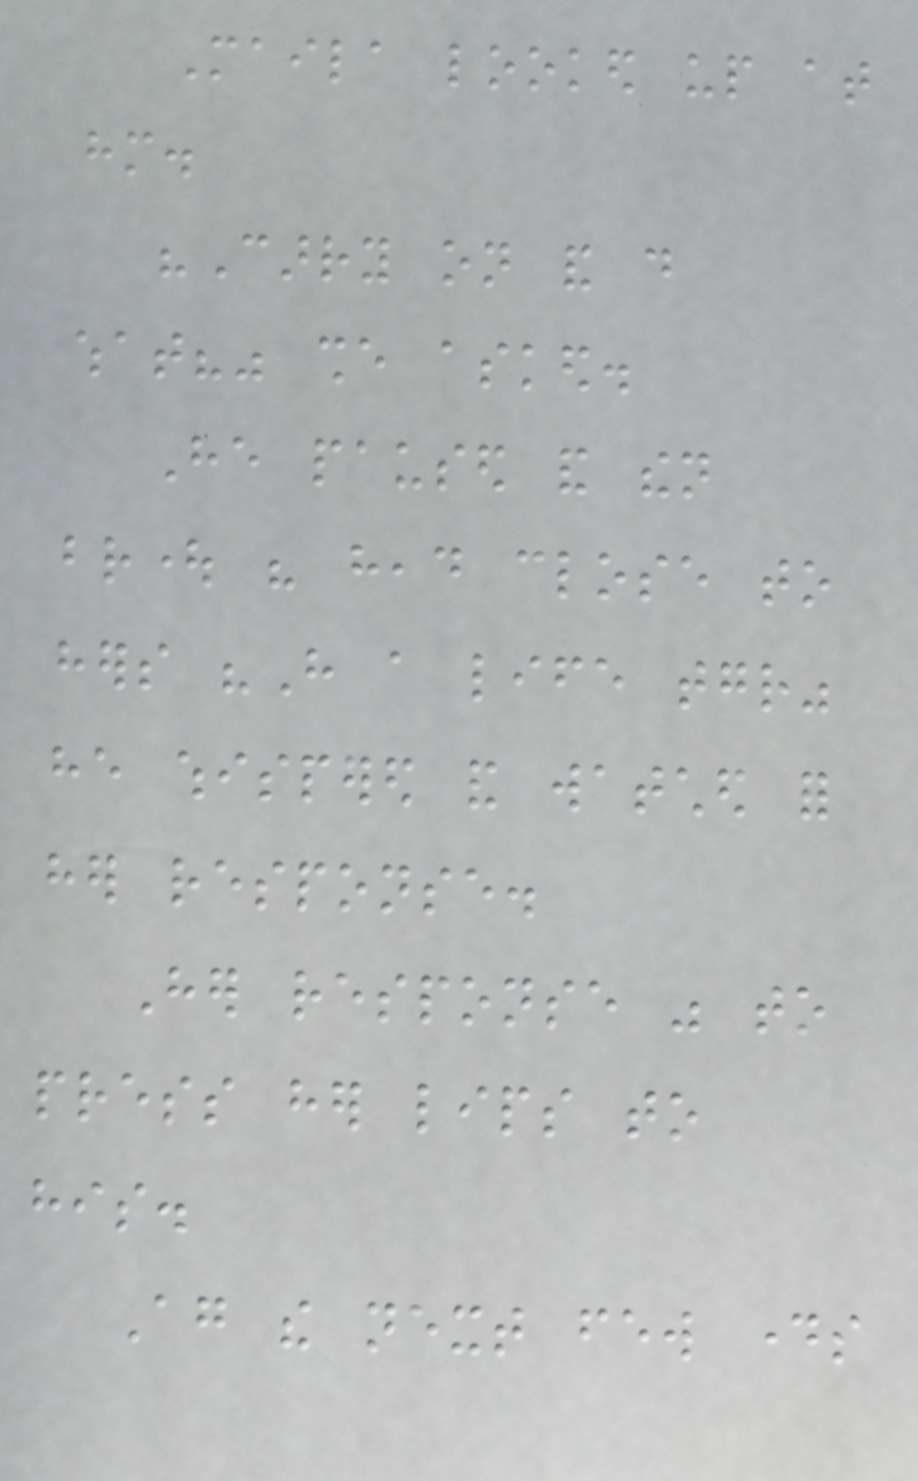Maila looked up at
him.
"Carry on and do
what?" she asked.
He paused and then
brought his head close to
hers "Have a life together"
he whispered and watched for
her response.
Her response was to
press her lips to
his.
Again the next few days
